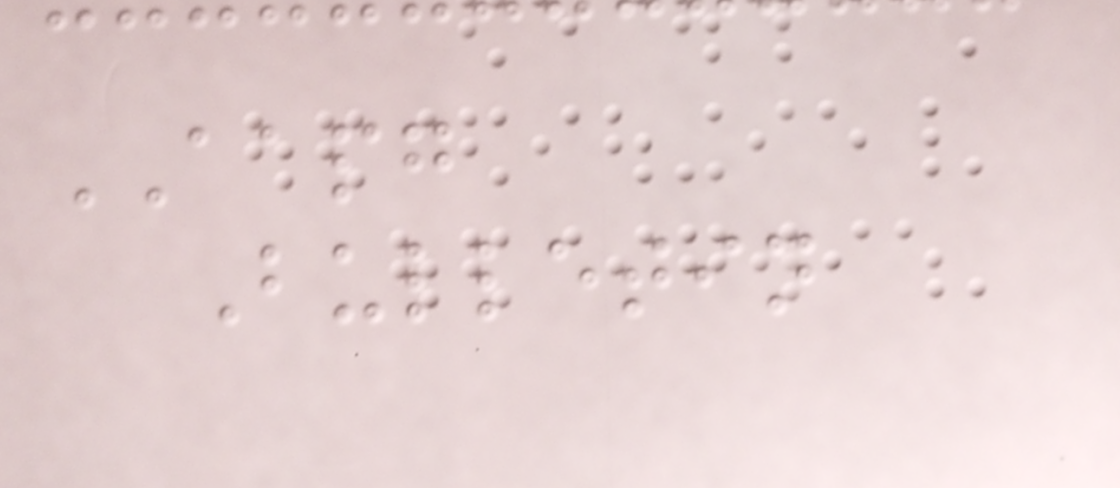AAPG
Bulletin
